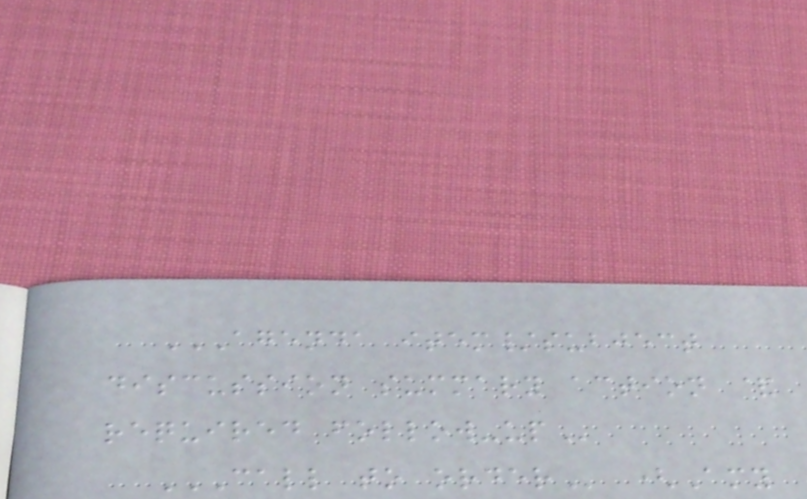AGENDA ITEM/SUBJECT
DISCUSSION SUMMARY ACTION &
REQUIRED FOLLOW-UP
CALL TO ORDER (Amy
